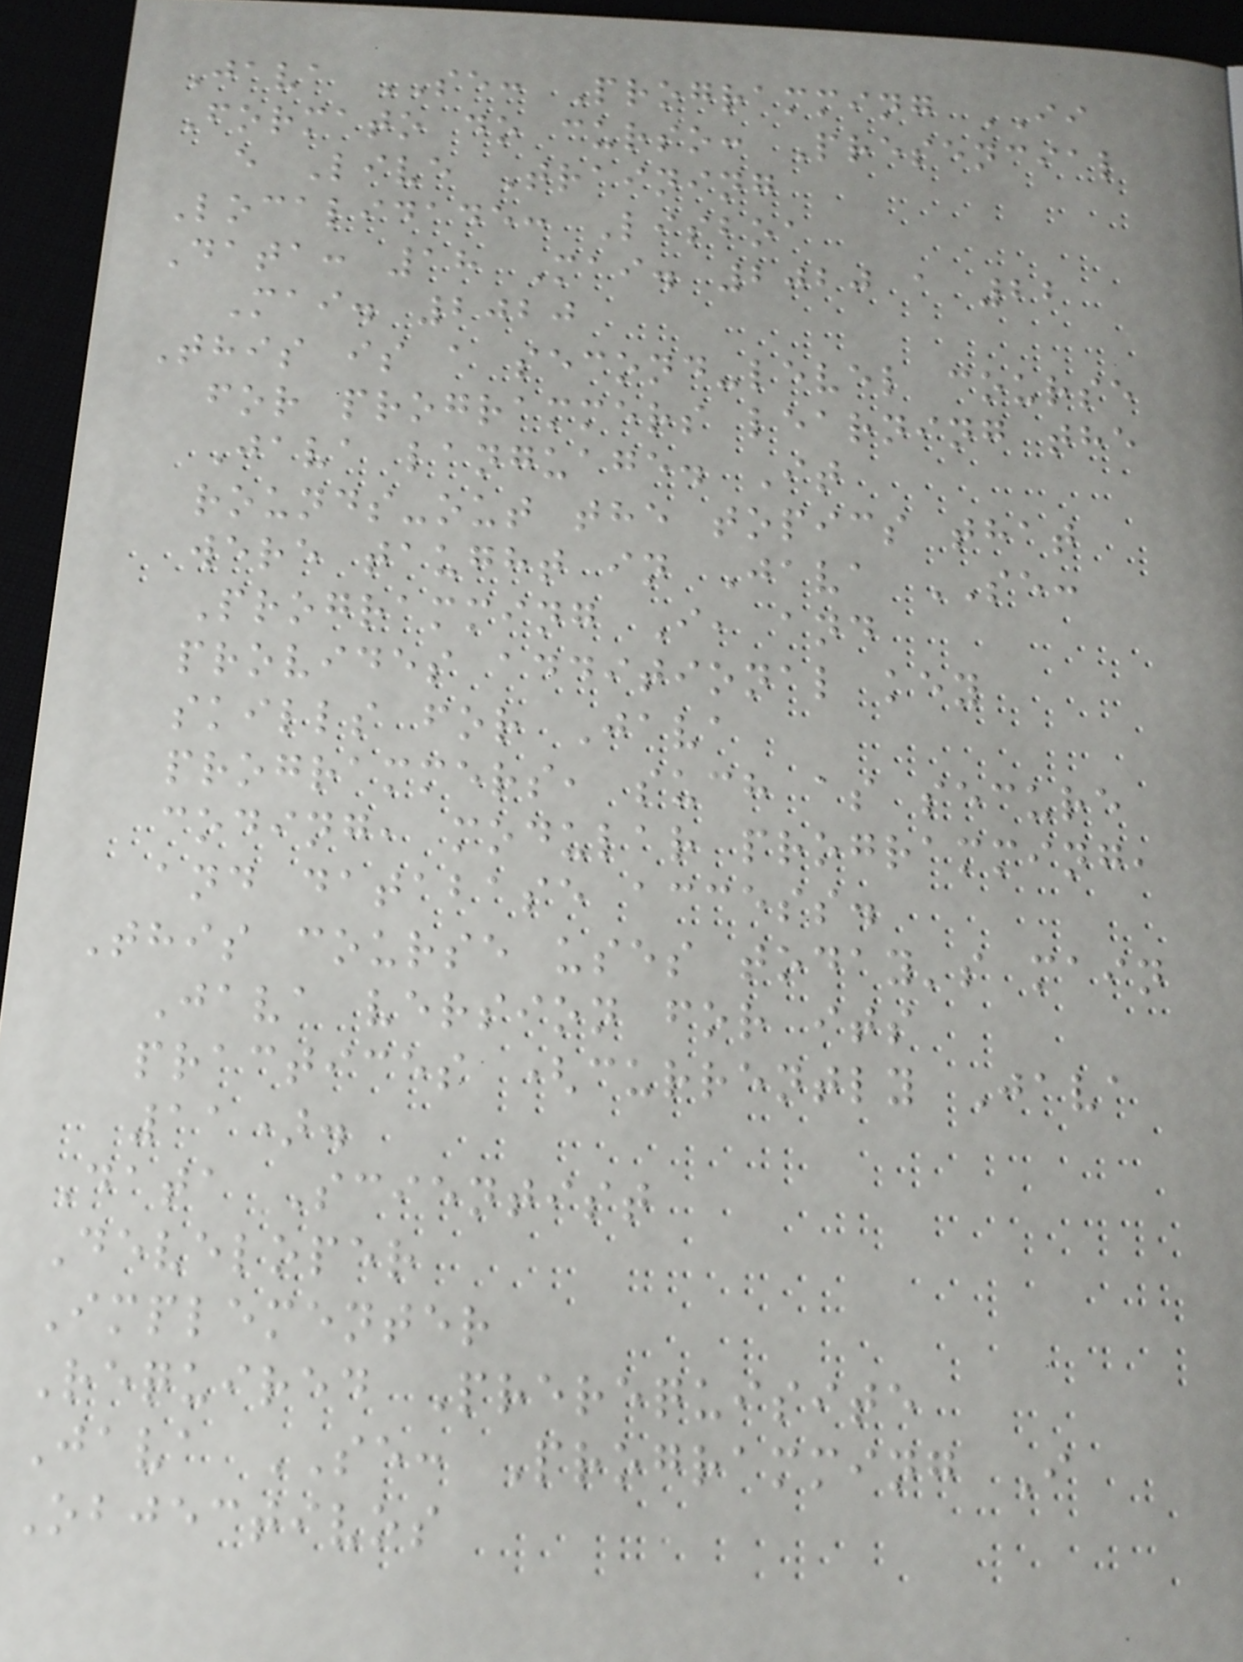Java SE: Programming II
Formato do curso: Presencial
e Live Training
Localidade: Lisboa
Data: 18 Mai. 2020 a 22
Mai. 2020
This is a second-level course
for programmers learning the
Java language. It
rounds-out the topics that
were taught in Java SE:
Programming I, and
provides additional key
skills for Java
programmers, such as secure
coding, modular programming,
and database access.
This course uses today's main
Java version for its
practices (currently Java
11).
Data Scientist
Developer
Implementer
Required Prerequisite
Java SE: Programming I
Objectivos
